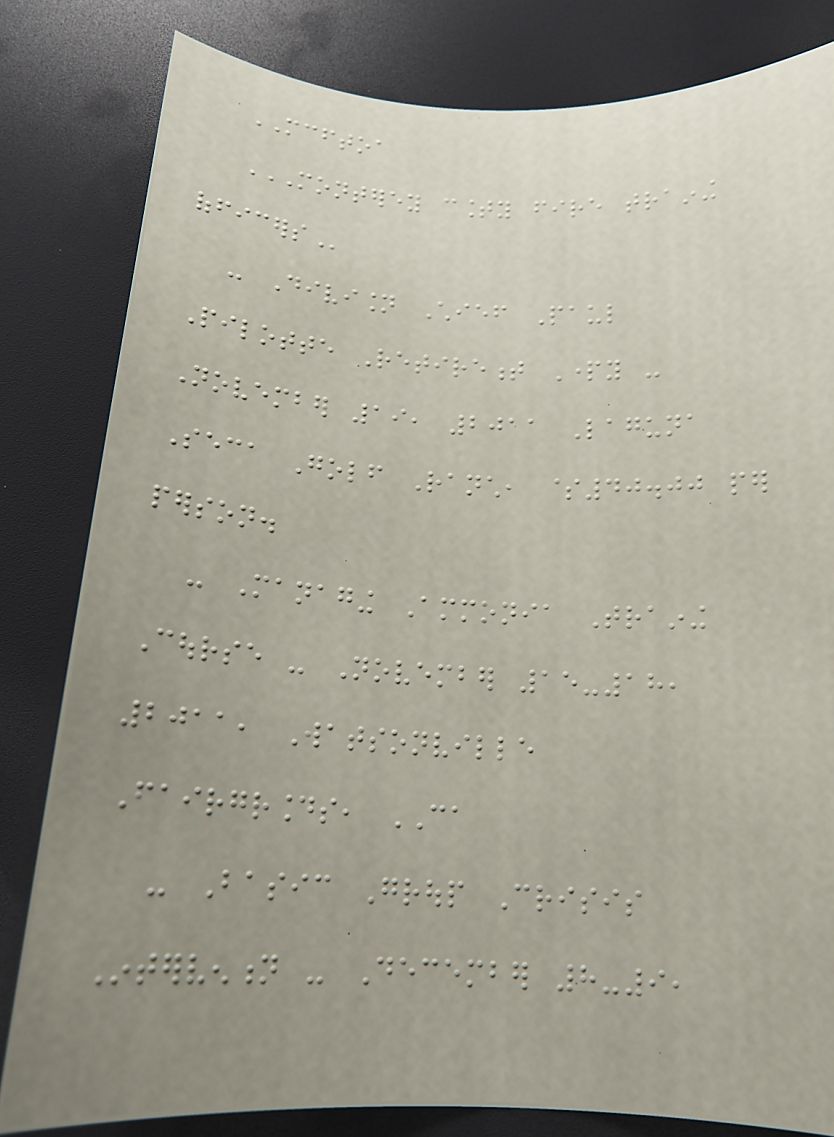MCFTOA
MONTEREY COUNTY FIRE TRAINING
OFFICERS
- Division Chief Paul
Pilotte Retirement Party -
November 19, 2011 Laguna
Seca Golf Ranch, $40.00 per
person.
- Managing Ammonia Training
Course - November 15-18,
2011, Watsonville
Fairgrounds, CA
- Basic Group Crisis
Intervention - December 8-9,
